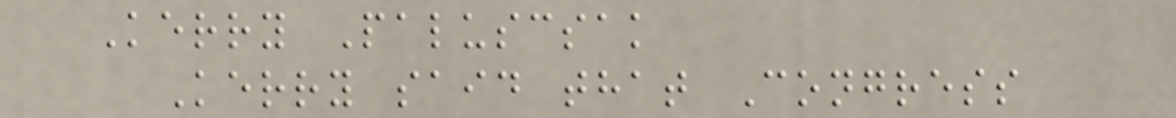Kerry Paluscsak
Kerry said that Congress
